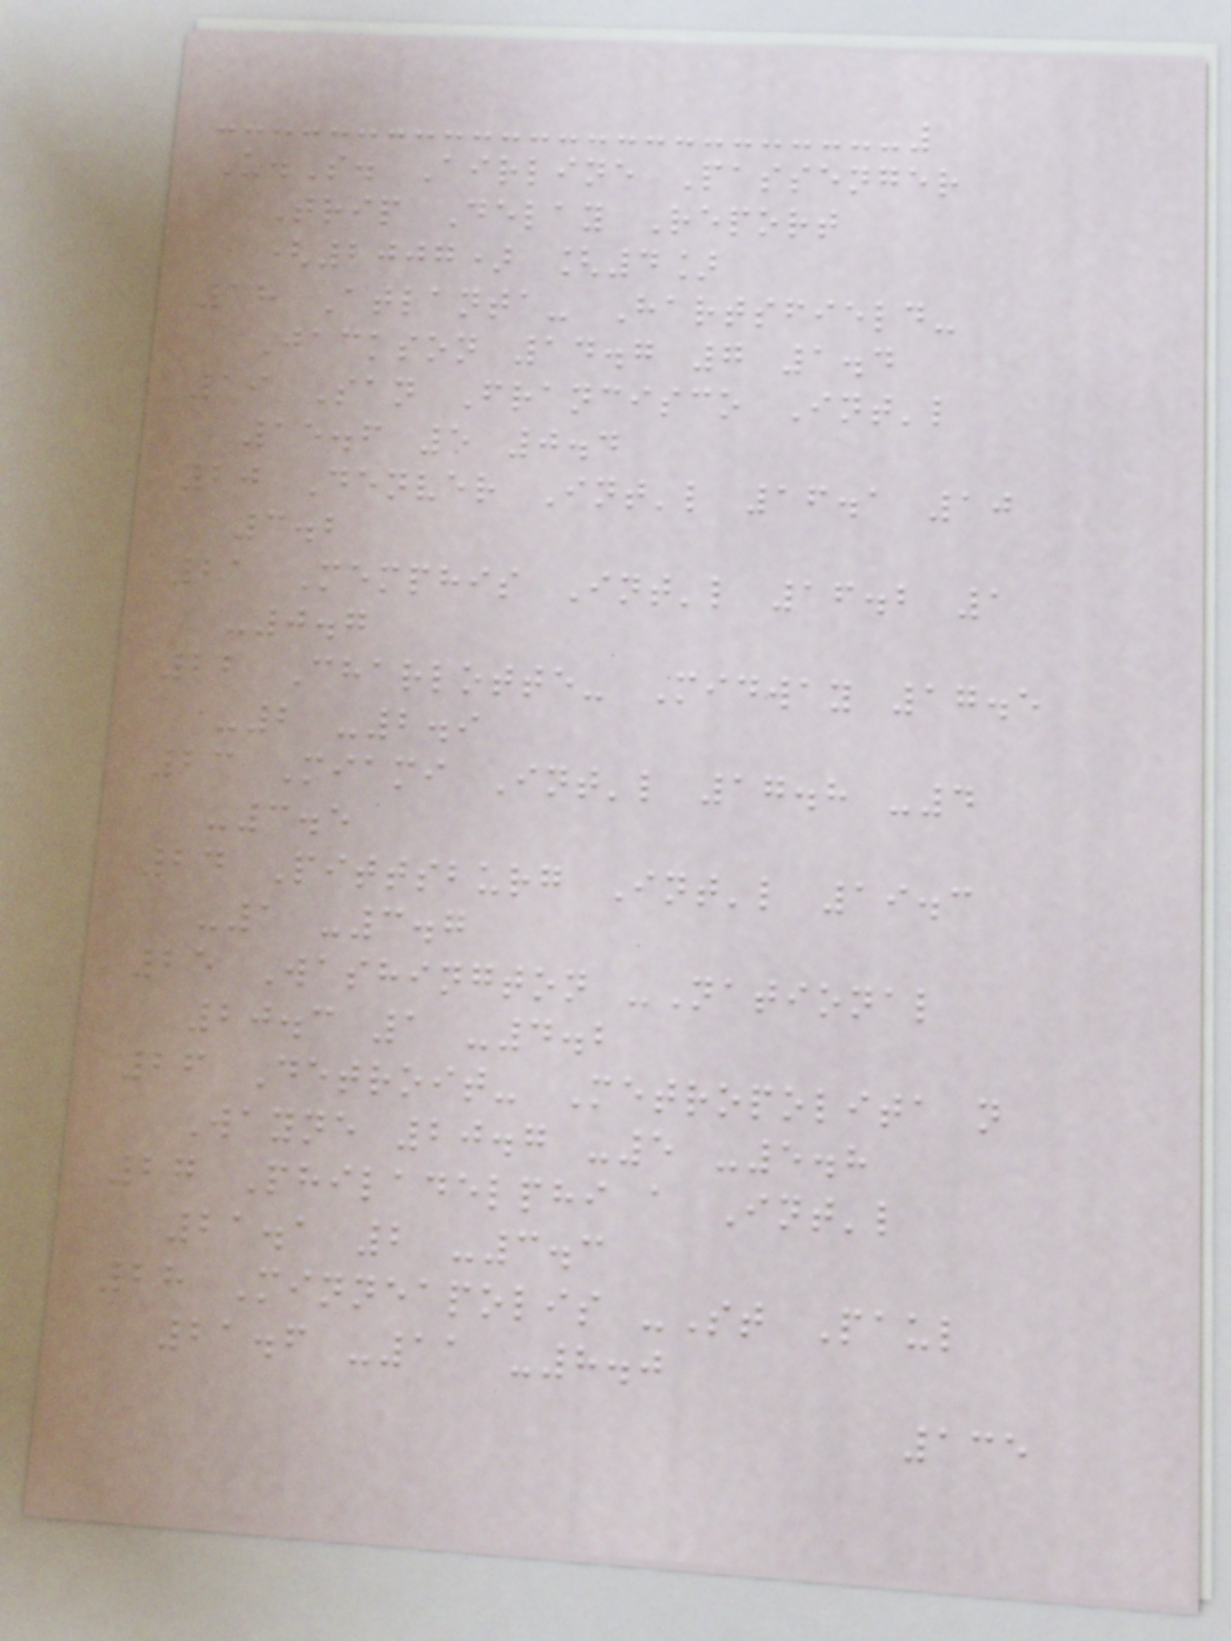U.S. Airline Passenger
Trip Delay Report
(2007) [4]
18 Atlanta- Hartsfield-
Jackson 14.7 7 1.4
19 San Francisco Int'l
15.6 5 0.4
20 Denver Int'l 16.1 10
3.2
21 Memphis Int'l 16.2 1
-0.7
22 Charlotte- Midway 17.5
-2 -2.9
23 Miami Int'l 17.8 -4
-3.5
24 Pittsburg Int'l 19.3
-1 -3.7
25 Washington -National
20.3 1 -4.2
26 Detroit- Metropolita n
Wayne 20.7 -5 -5.8
27 Philadelphi a Int'l
21.1 2 -3.3
28 Minneapolis -St Paul
21.6 -11 -8.0
135
